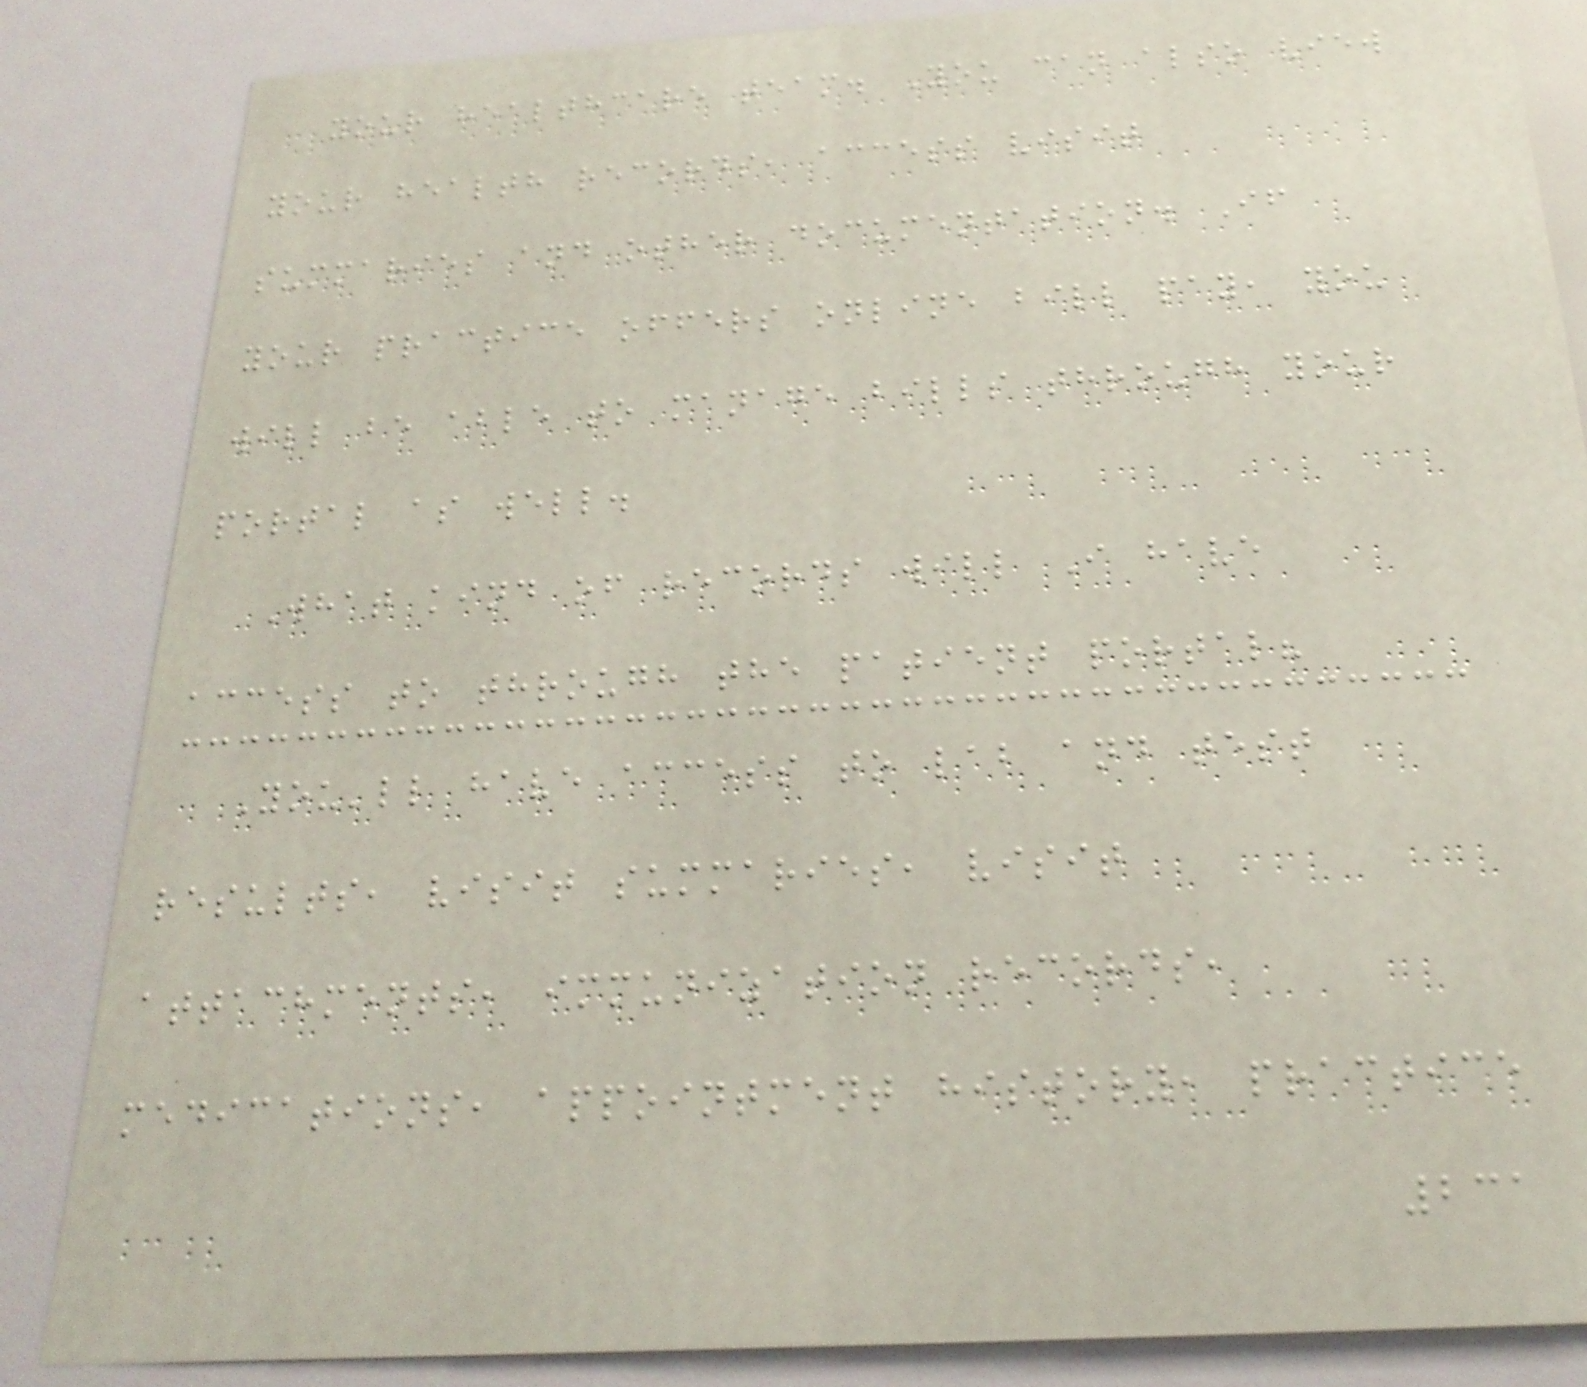your healthcare team. You can also view
your health records, access visit
summaries and other documentation. If
your practice offers online bill pay, you
will be able to manage bills through your
portal as well.
What kind of records will I have
access to through the patient portal?
You'll have access to lab and test
results, visit summaries, visit
attachments, immunization records,
medications, appointment history, practice
231
